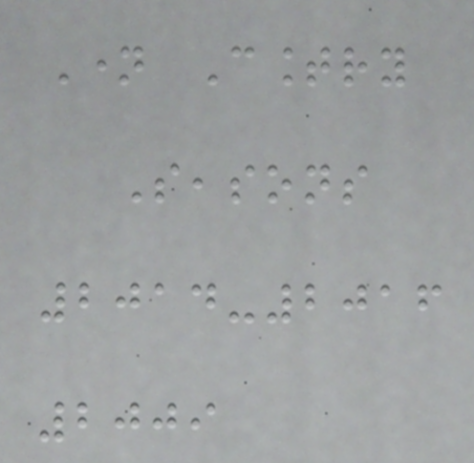Name Country
Seasons
2014-2016
2009
